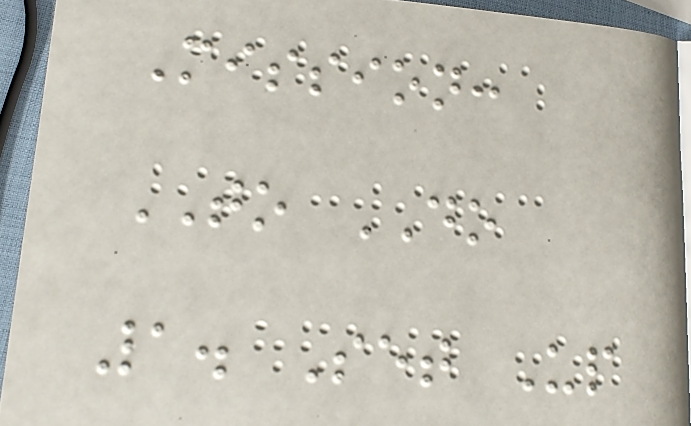Mission:
TO DO
1. Set Up
